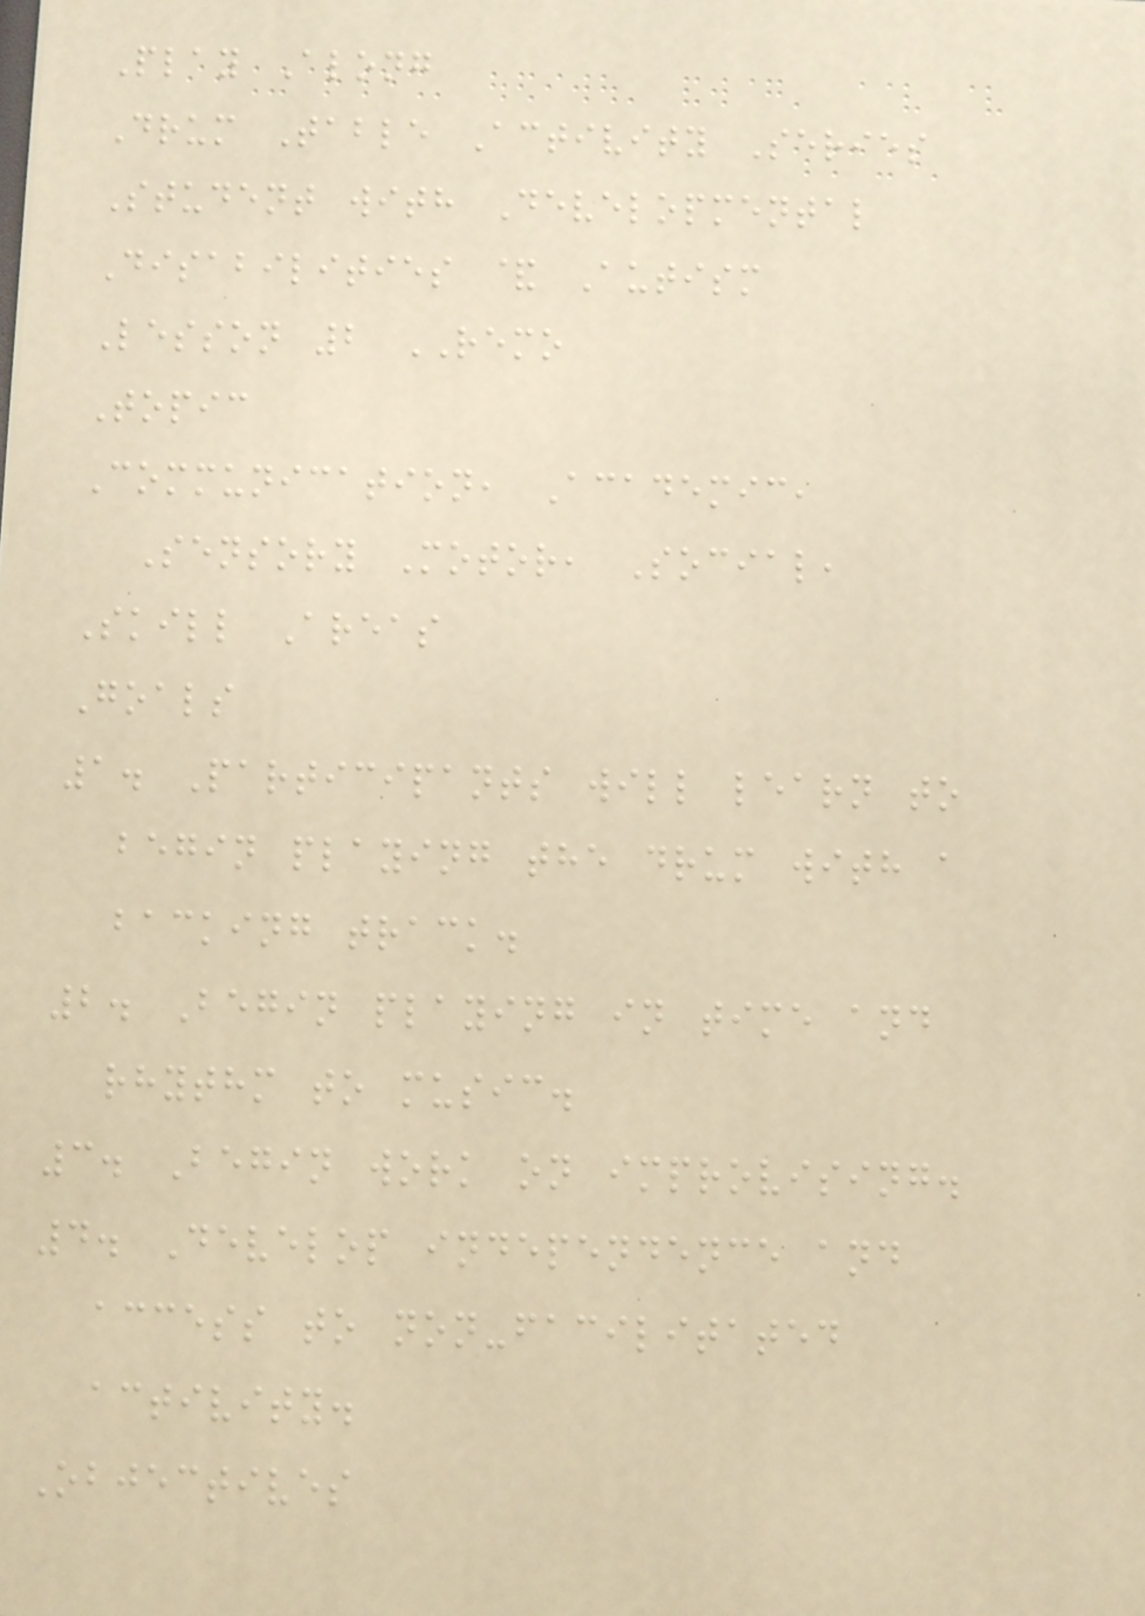Play Along
Drum Table Activity Series
Student with Developmental
Disabilities & Autism
Lesson 2 REMO
Topic
Communication, Academic,
Sensory Motor, Social,
Skill Areas
Goals
1. Participants will learn to
begin playing the drum with a
backing track.
2. Begin playing in time and
rhythm to music.
3. Begin work on improvising.
4. Develop independence and
access to non-facilitated
activity.
Objectives
